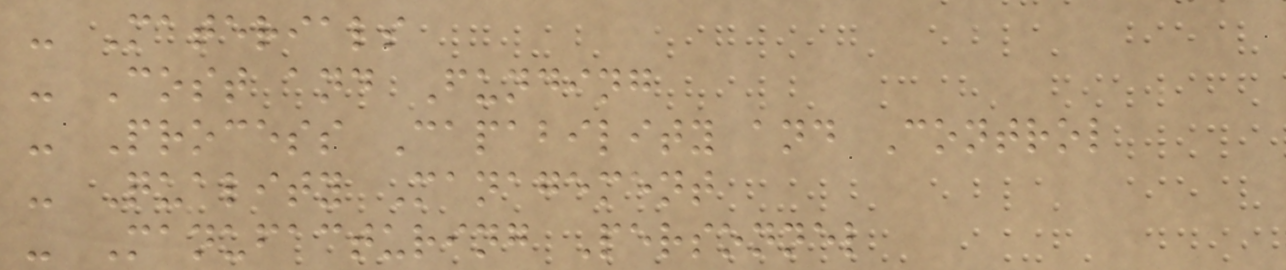- Materials
- Cost and Funding
- Process Capability and Control
- Quality Management
- Manufacturing Personnel
